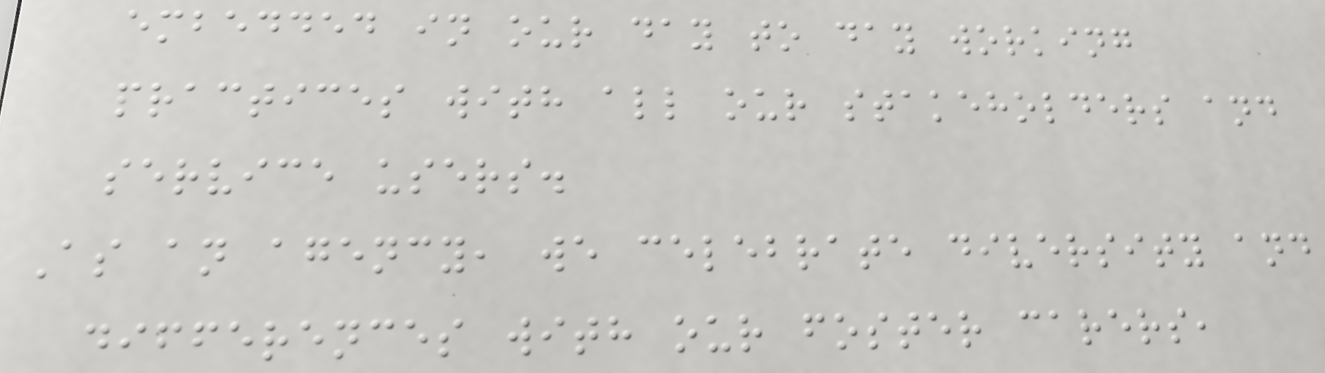embedded in our day to day working
practices with all our stakeholders and
service users.
As an agency, we celebrate diversity and
differences with our foster carers,
